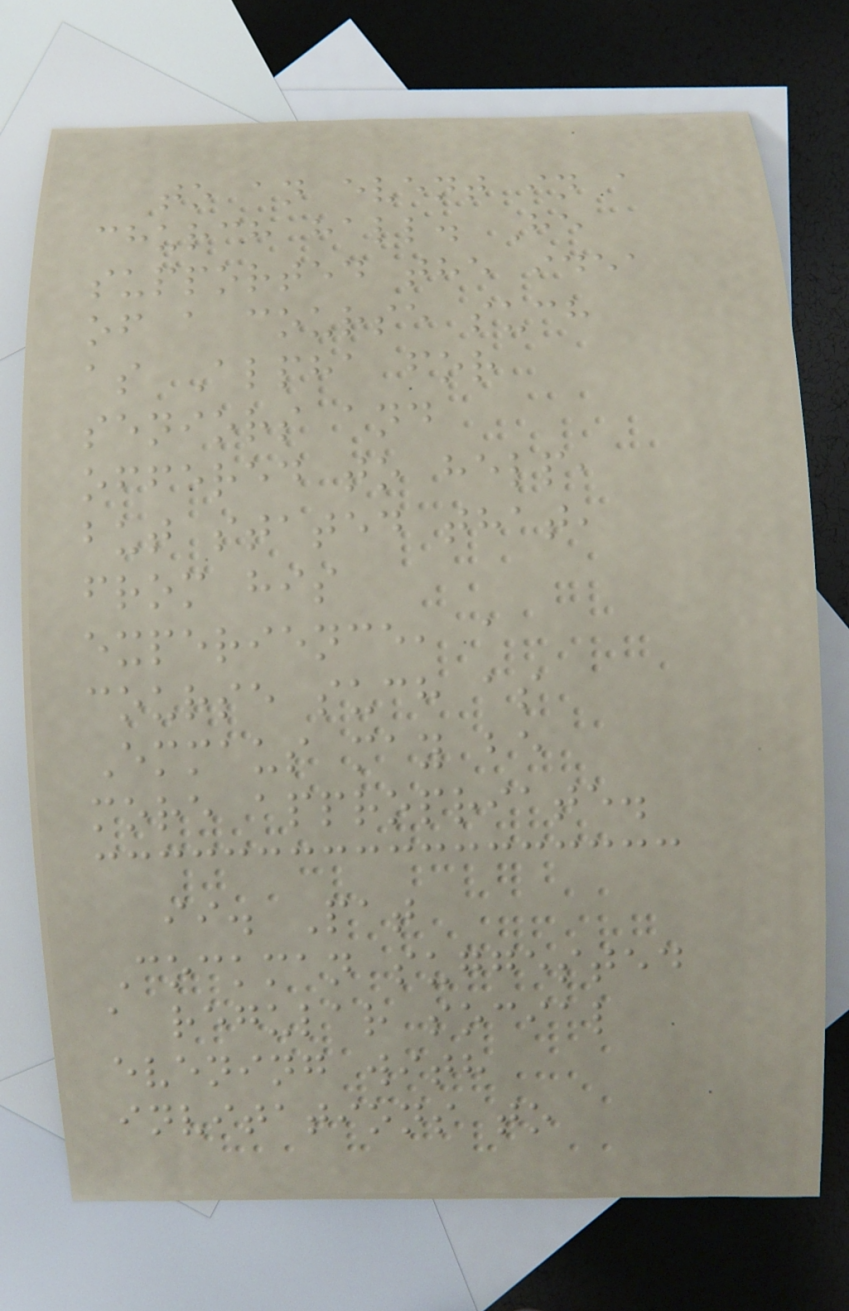to an event in a
church hall. He
supported the idea
of a course such
as Alpha for
seniors and
offered to help,
but stated that,
from his
experience, a
course such as
Emmaus may be
more appropriate.
ii. Pat
Cockman suggested
a regular social
evening with
invitations to
